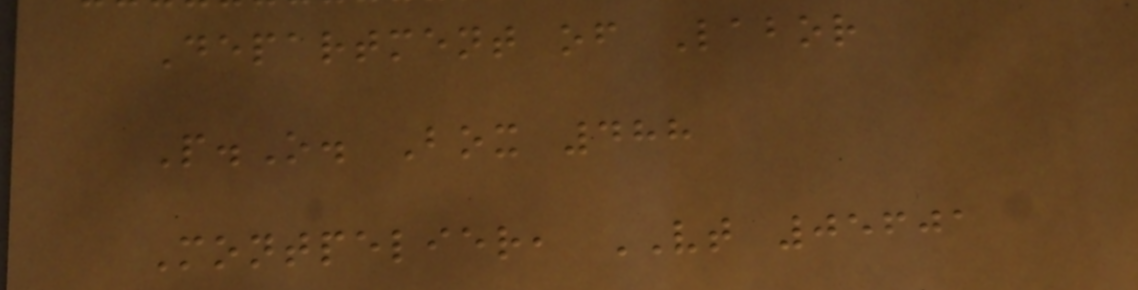Department of Labor
P.O. Box 488
Montpelier, VT 05601
